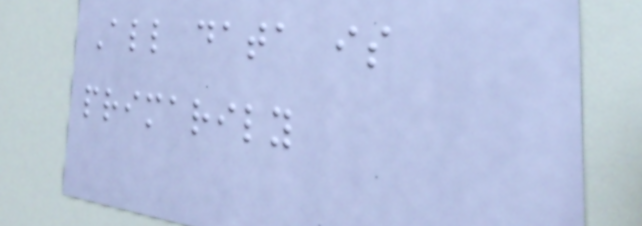All data is
primarily
